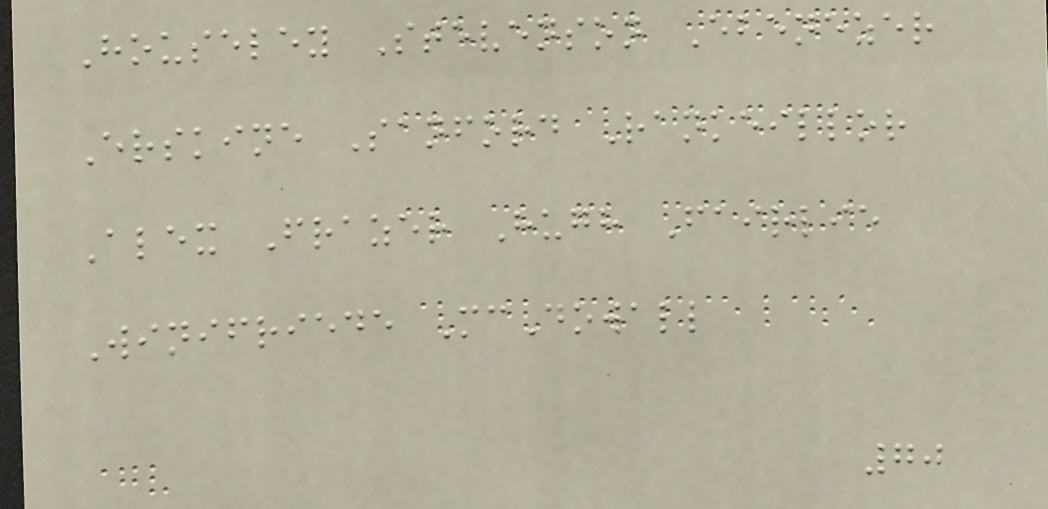Houseley Stevenson Ebenezer
Erskine Sanford Rankeillor
Alex Frazer Hugh Fairlie
Winifriede McDowall
70
